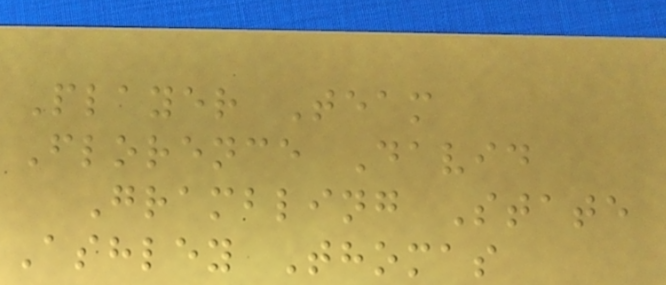Player Team
Florence David
Grambling State
Ashley Thomas
